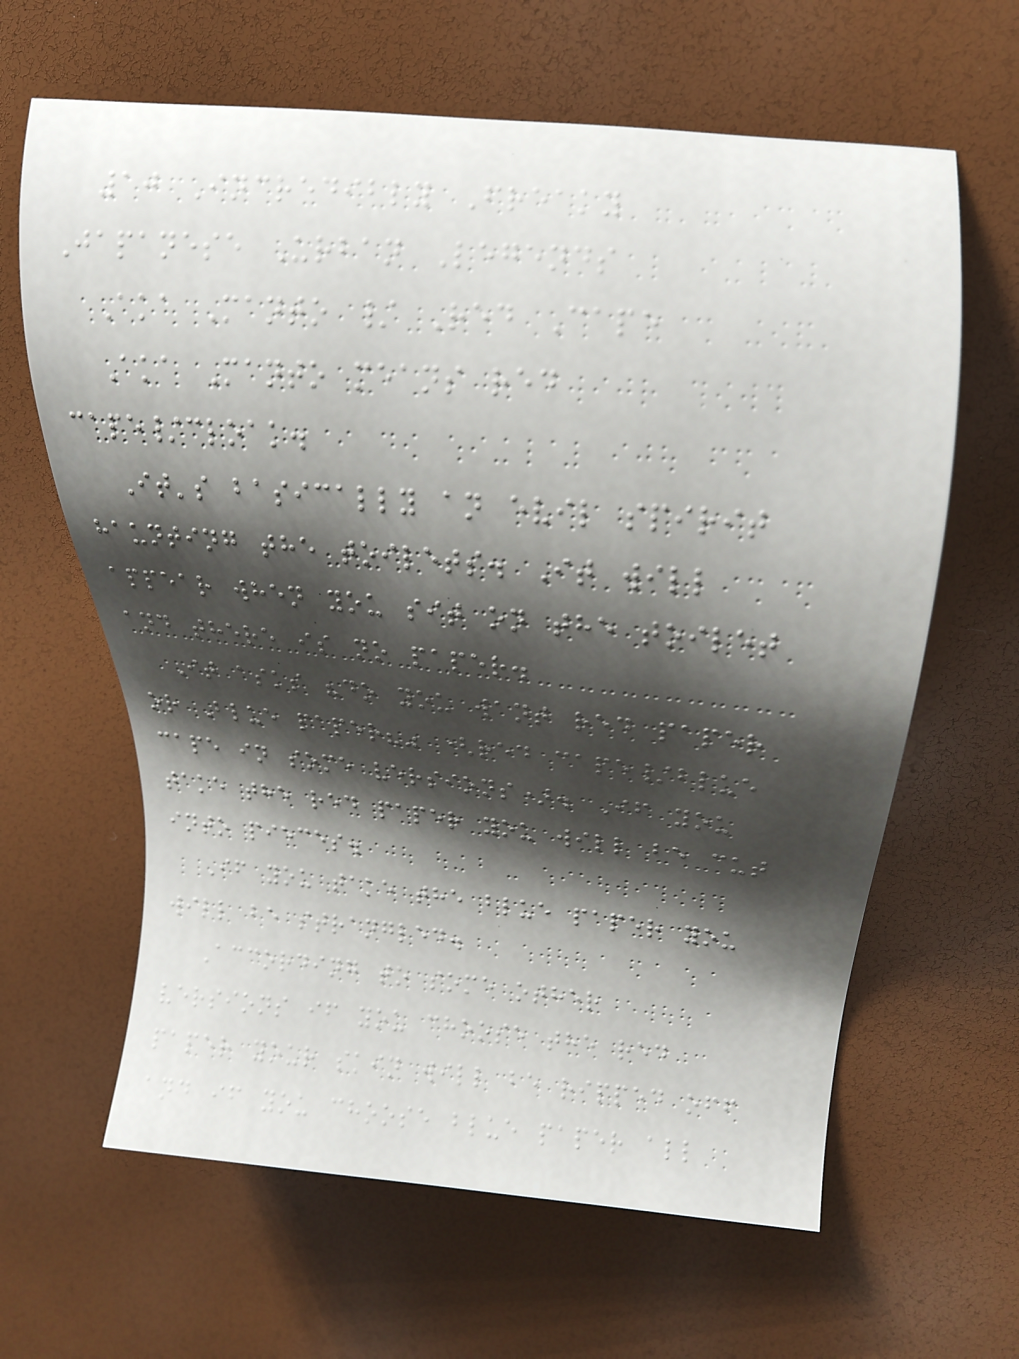10 Incredibly Freaky
Japanese Urban Legends
Aka Manto / Red Cape
Aka Manto means red
cape/cloak.
It's basically an evil spirit
haunting the toilets. It will
appear when you sit on the toilet
and there is no paper.
It asks "do you want red paper
or Blue paper?" (red cape/blue
cape in some versions). If you
take the red paper you will be cut
into pieces.
If you take the blue paper you
will be strangled.
According to some other
versions if you choose the red
paper your skin will be ripped off
and if you choose blue paper all
